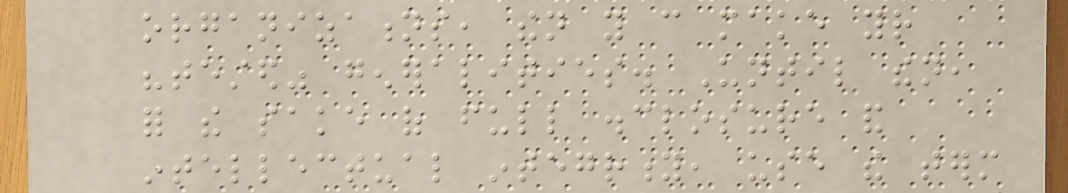organizations, then you can make your
"tested" generalities. Until then,
for the sake of full disclosure and
intellectual integrity, use the term
